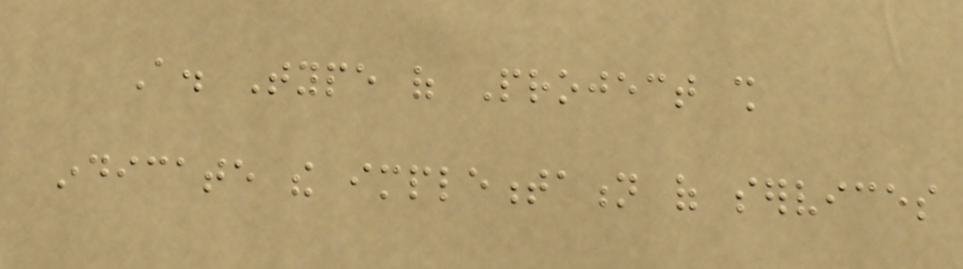A. Type of Project shall
indicate the implementation of services
